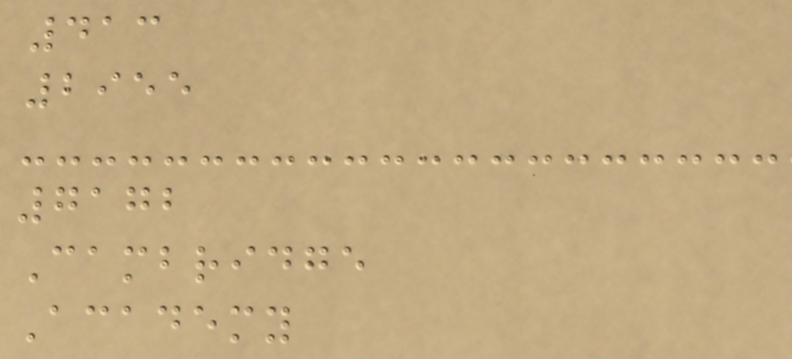413
2955
7172
Cambridge
Academy
